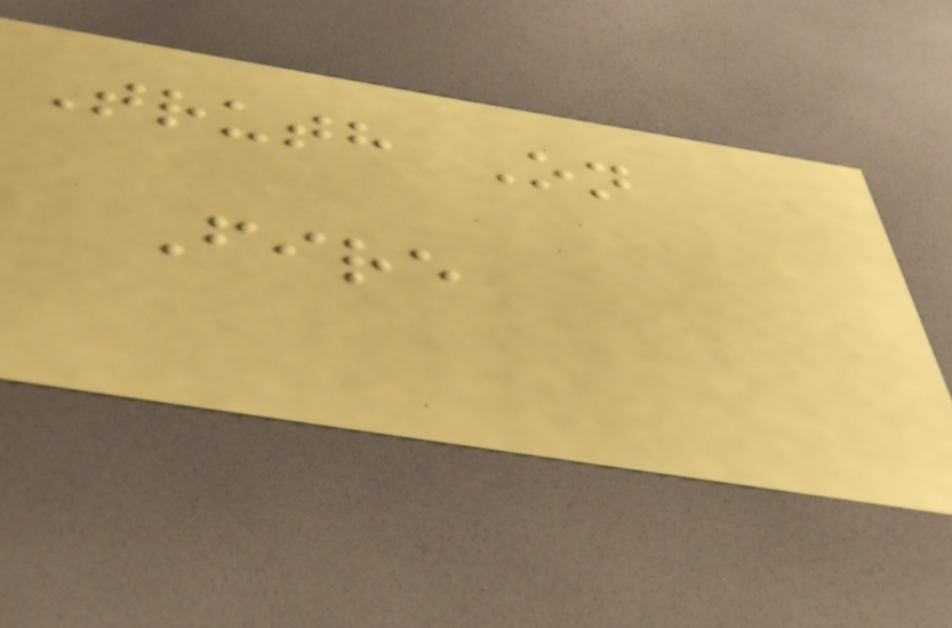Truth On
Fire
